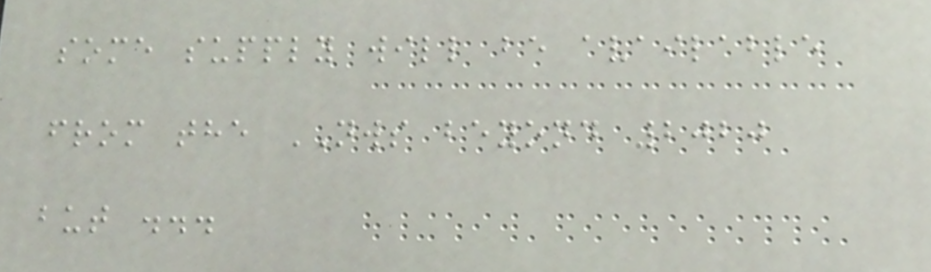some supply will be available
from the NWS beyond 2020
but ...
